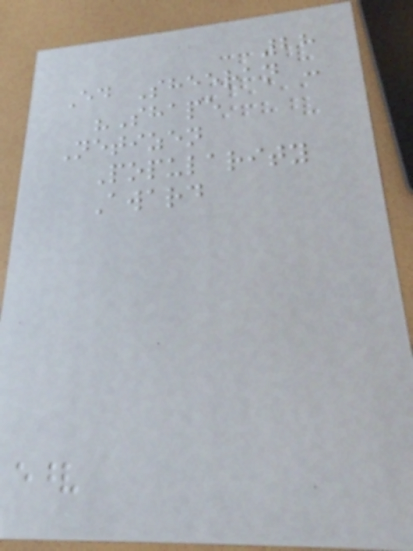28
Ed Sheeran -
"Shape
Netizen
Popularity
Award
